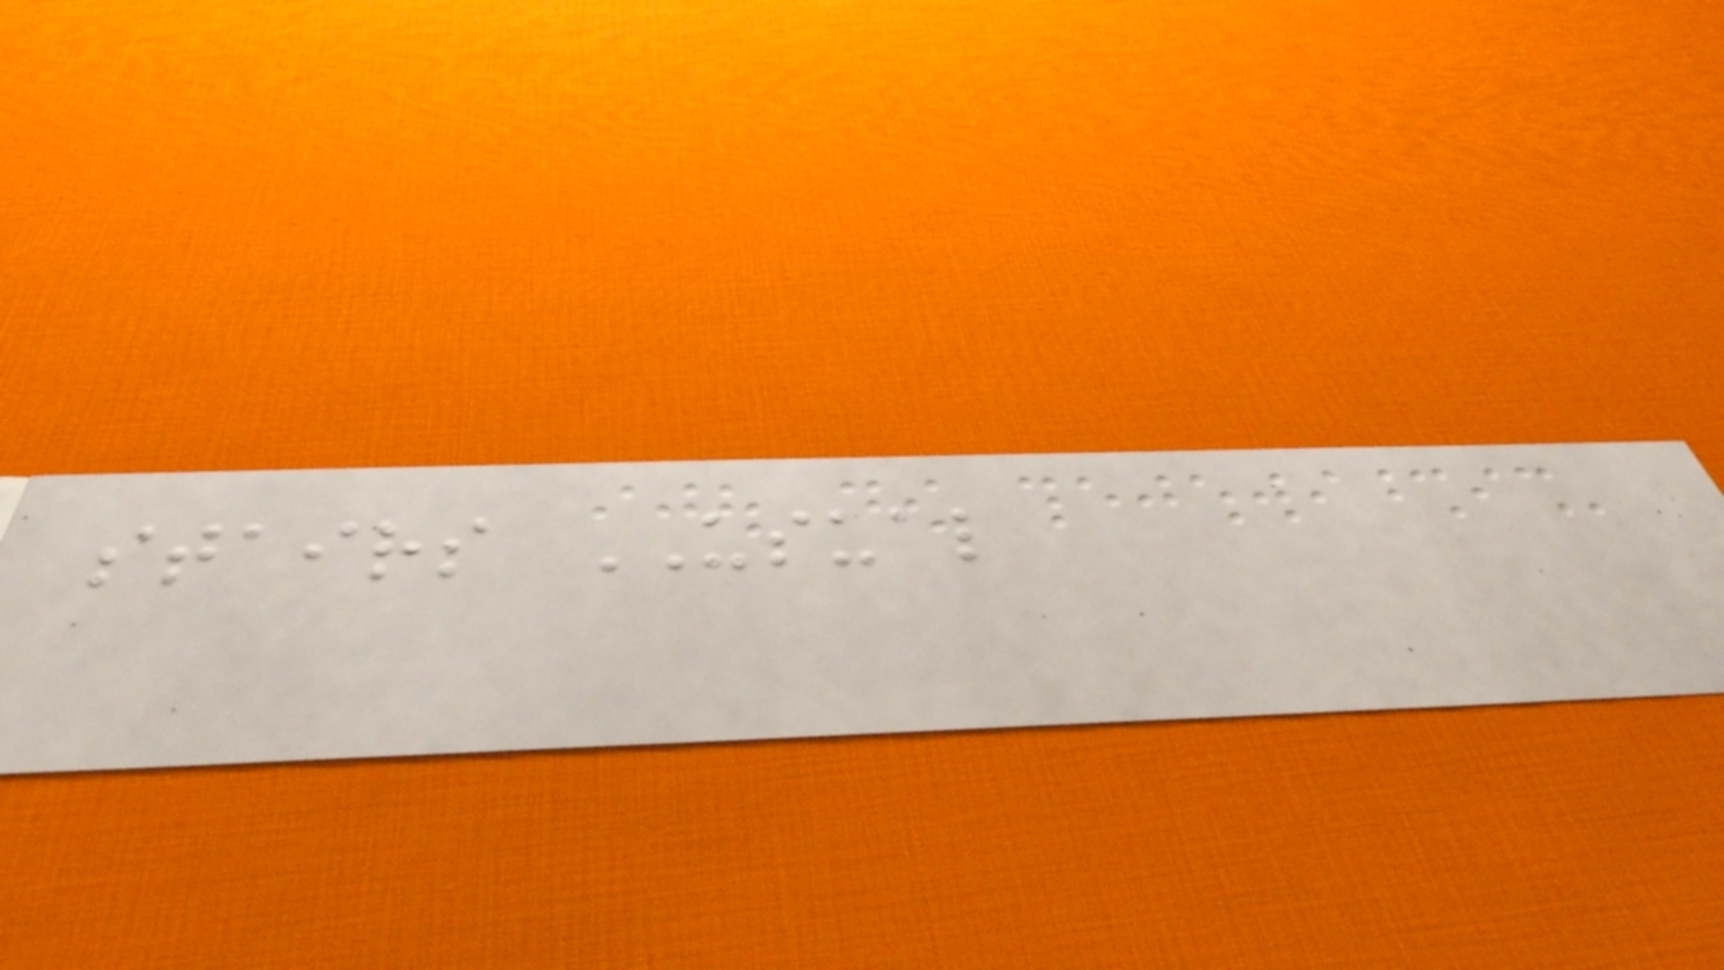stairs USUAL
